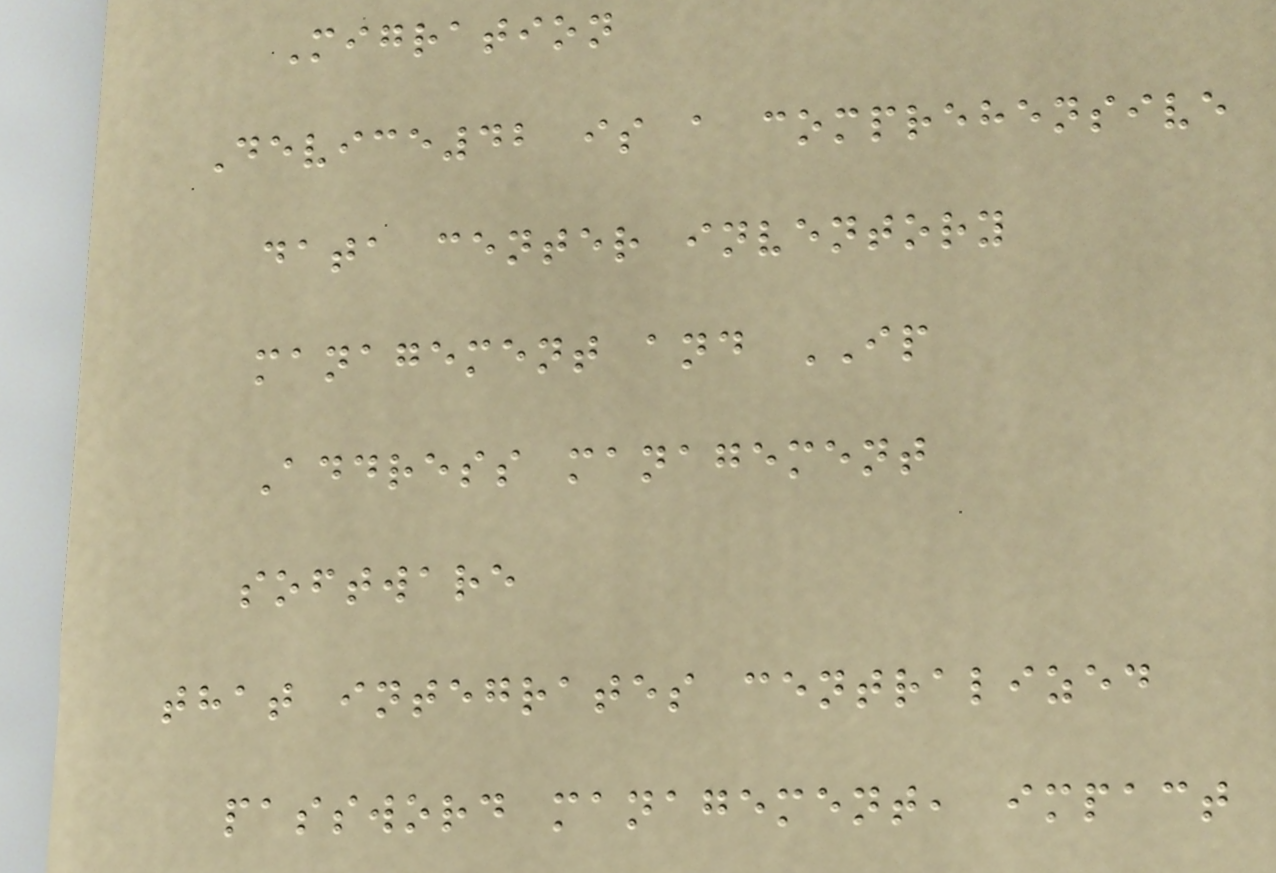Migration
Device42 is a comprehensive
data center inventory
management and IP
Address management
software
that integrates centralized
password management, impact
